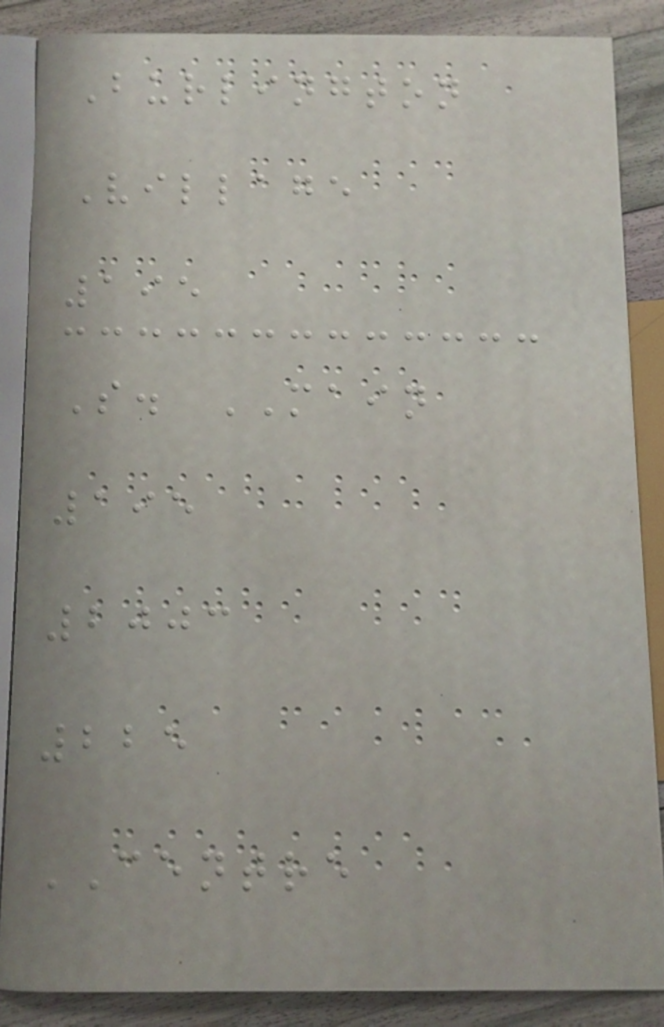Burlington
Village
195
S. MAIN
195
2003
225
CENTRE
